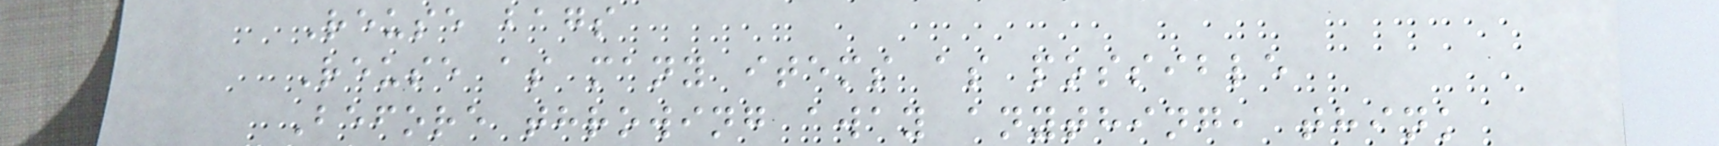Reuse bags
Reuse as many items as possible
Before throwing away anything, think
